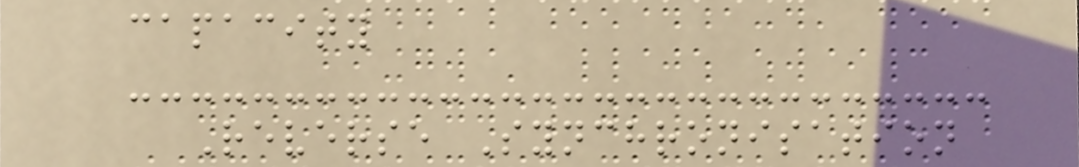capacity
Reverse Synchronisation
